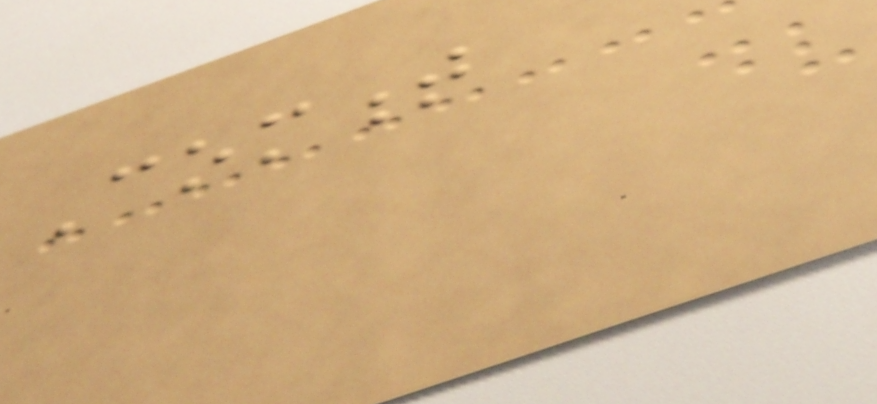Comment
